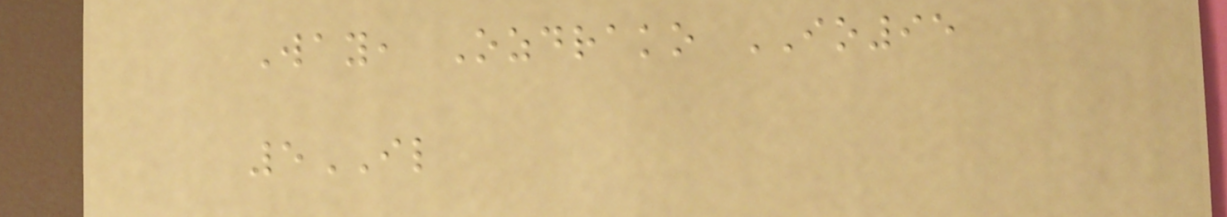Way, Ozdrako IO95
5IL
